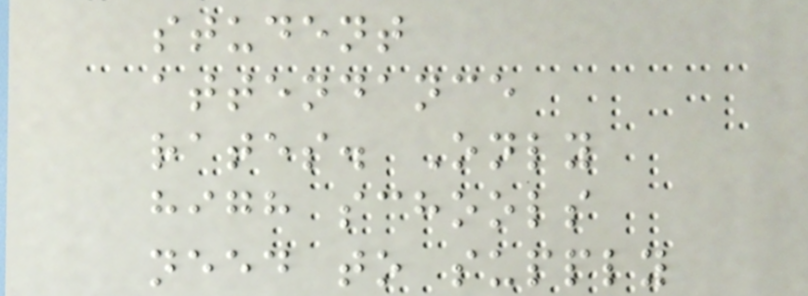student
attendance
rates. Only
high schools
need to supply
